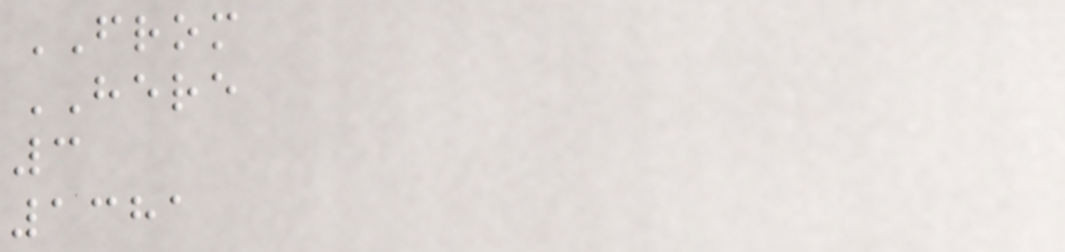FROM
HERE
3
1381
